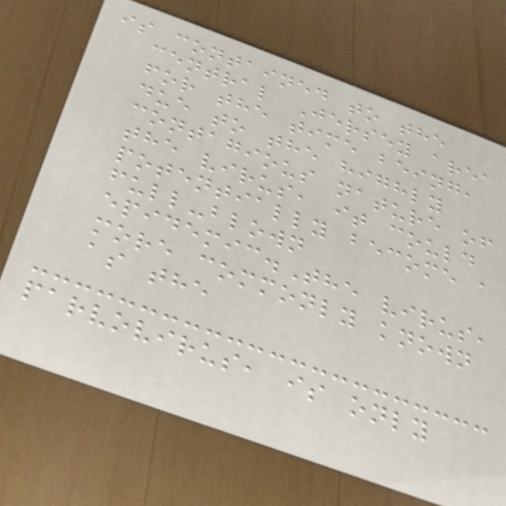is contained to the
central Jersey area
for the time being,
due to the highly
contagious nature of
the virus, it could
potentially become a
full-blown
epidemic.The virus,
more commonly known
as the
parvovirus, is only
